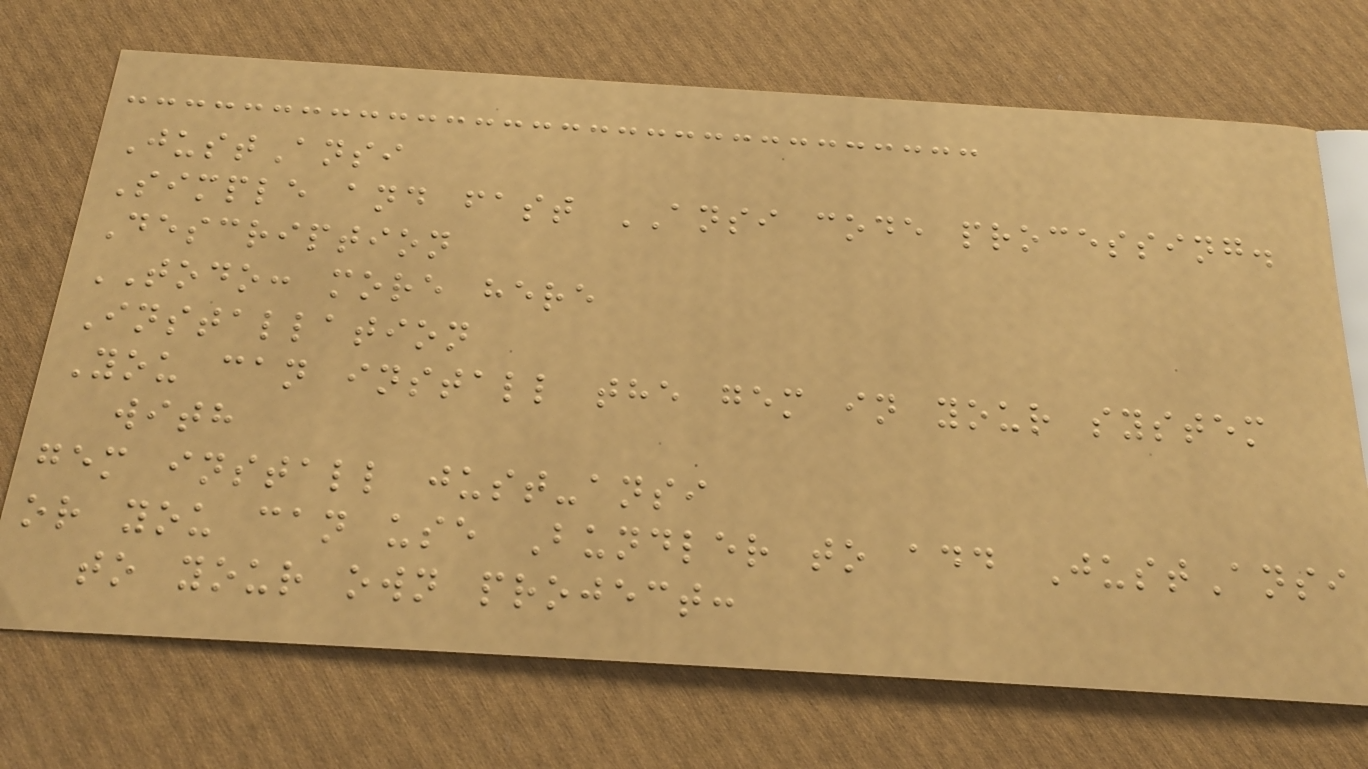JustAnsi
Simple and fast ANSI code processing.
Description
TODO: more here
Installation
You can install the gem in your system
with
gem install just-ansi
or you can use Bundler to add JustAnsi
to your own project:
